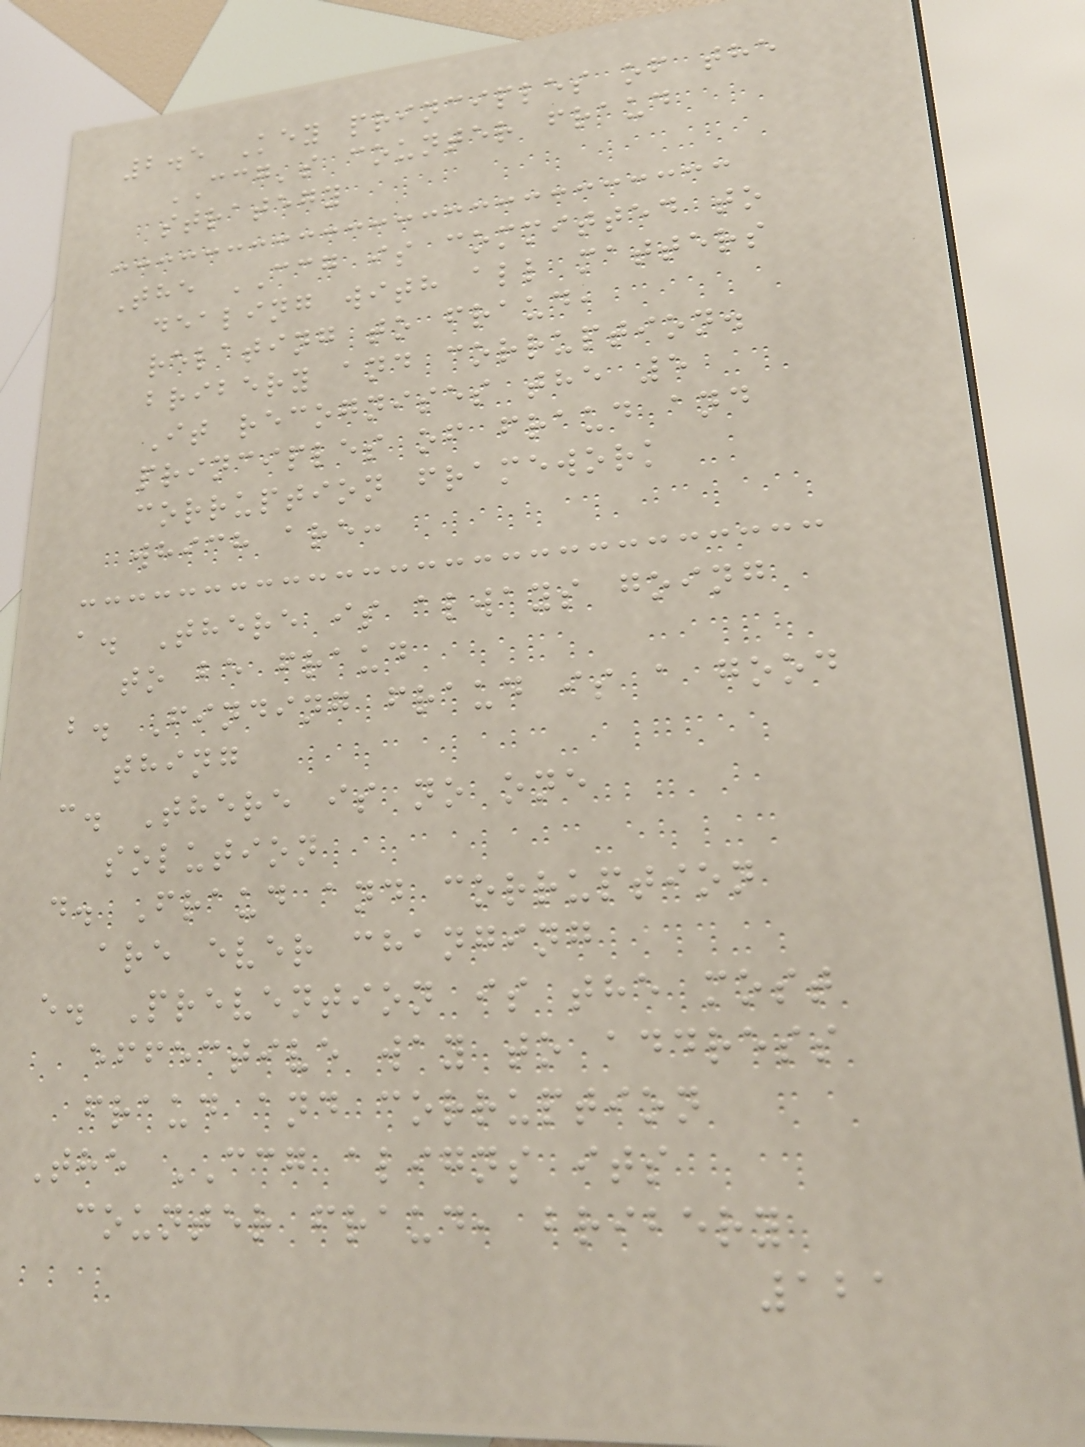2.5 Key principles of the
CCG's counter fraud
strategy
The CCG is committed to
dealing with all matters
relating to fraud,
bribery and corruption.
It recognises the 5
principles of fraud and
corruption framework
which are:
a. There is always going
to be fraud
b. Finding fraud is a good
thing
c. There is no one
solution
d. Fraud and corruption
are ever changing
e. Prevention is the most
effective way to address
fraud and corruption
The CCG aligns its
counter fraud, bribery
121
